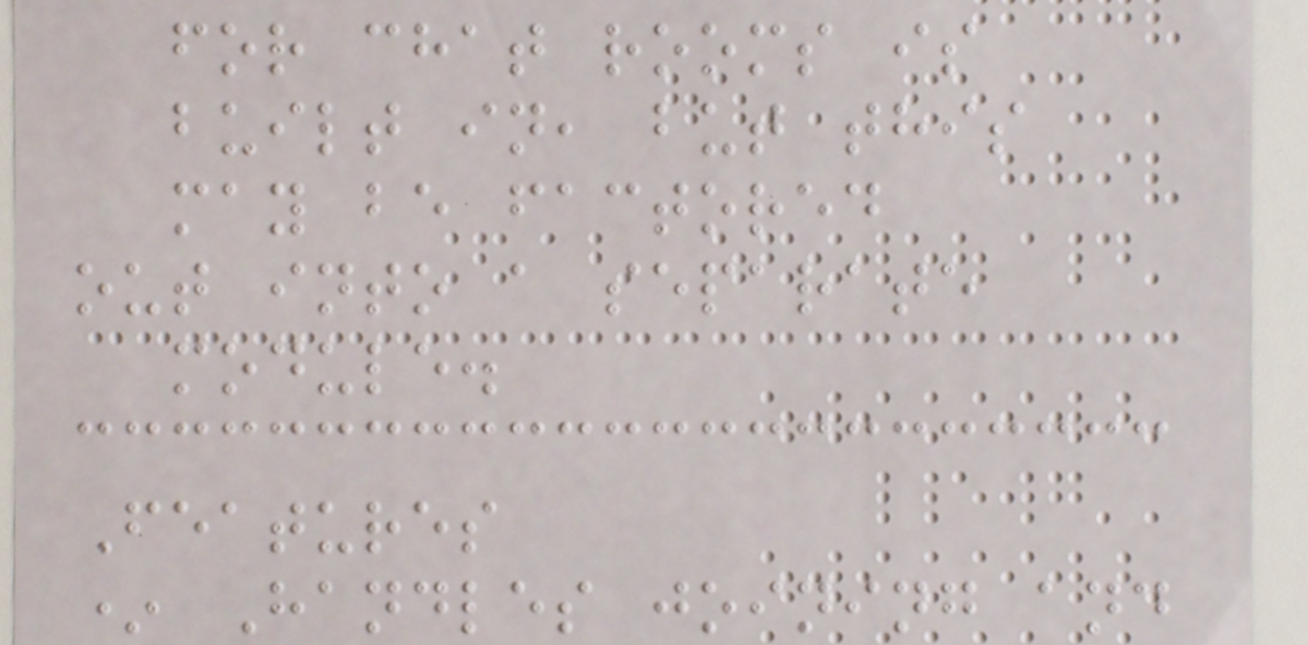for chat rooms is
built in, but this
may be factored
out into a separate
module.
Features
* Handles joining and
